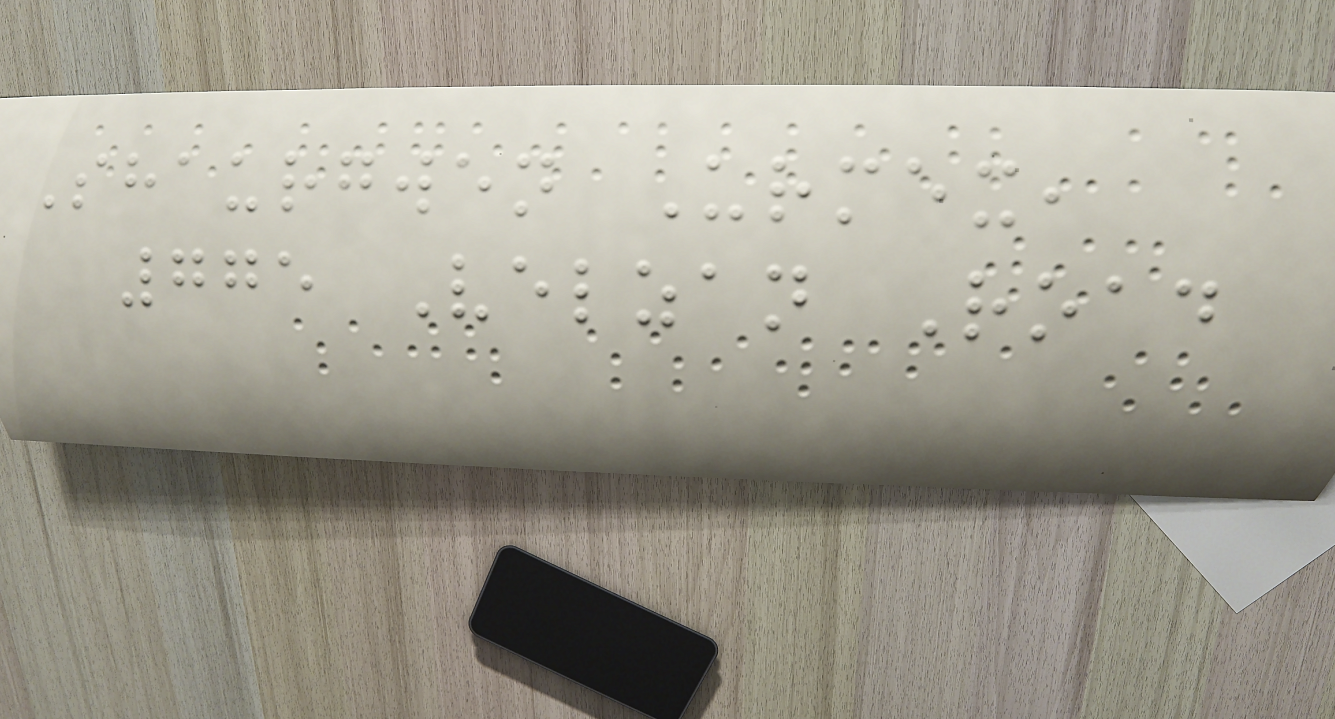Shaurgwen Urmex,
775 Velzan Road
